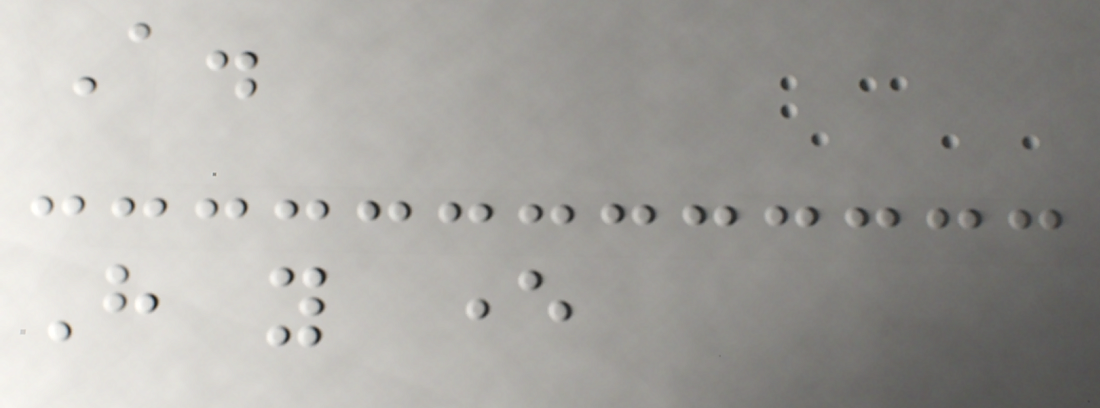A.
Have you ever
